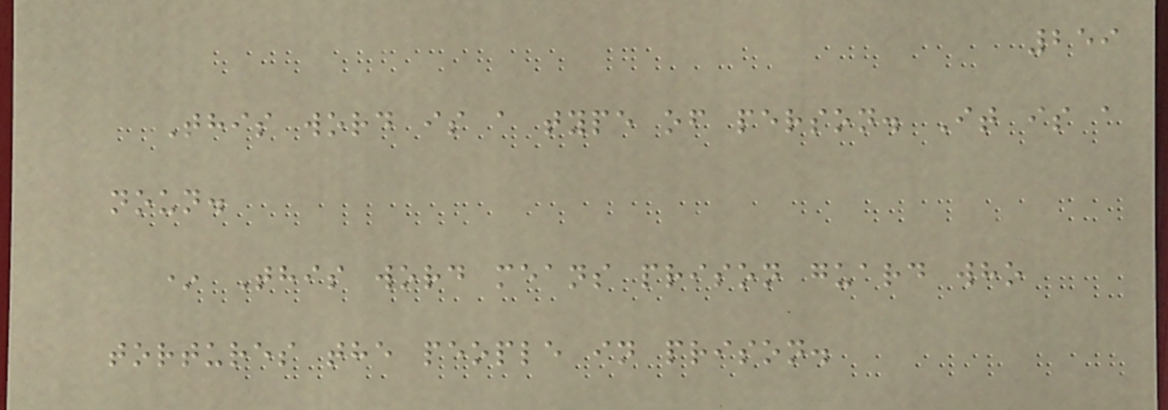259
This word is a type of person. It is a
noun.
* This word means prison guard who
tortures the people in prison.
